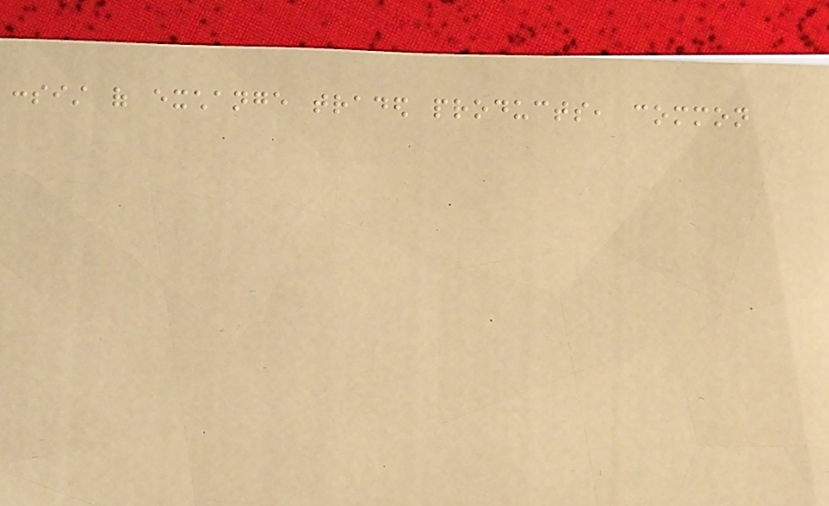consist of exchange traded products, common
